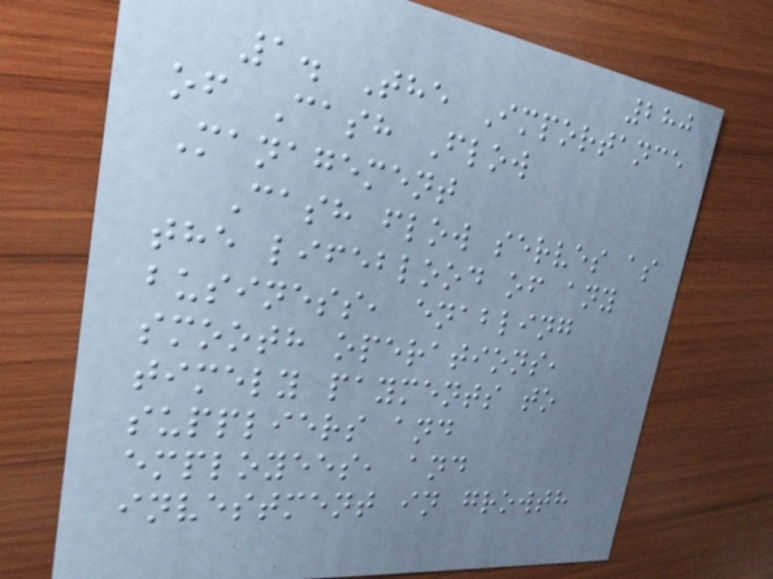280
1. The Importance
of Cash Flow
Management
Cash flow serves as
the lifeblood of any
business, enabling
smooth operations,
timely payments to
suppliers and
employees, and
investment in growth
